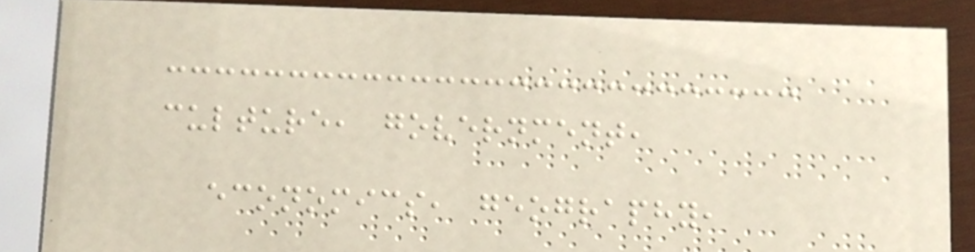culture, government,
economics, geography,
